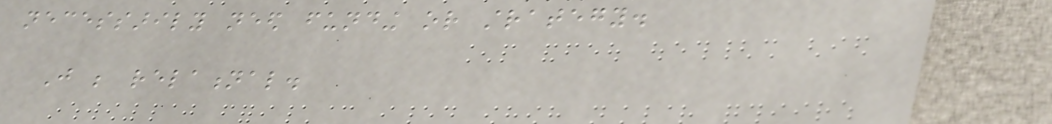necessarily need funding or strategy.
Just be relational.
